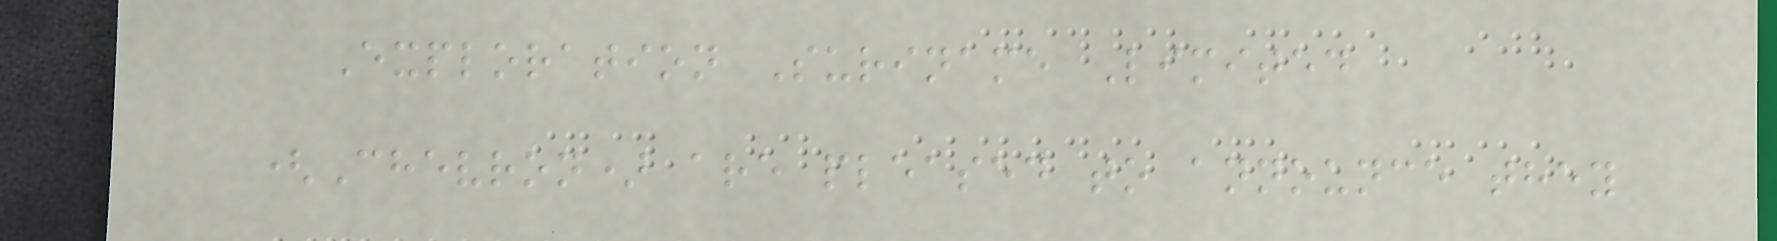Exploration Suriname Limited
(Chevron) are pleased to announce they
